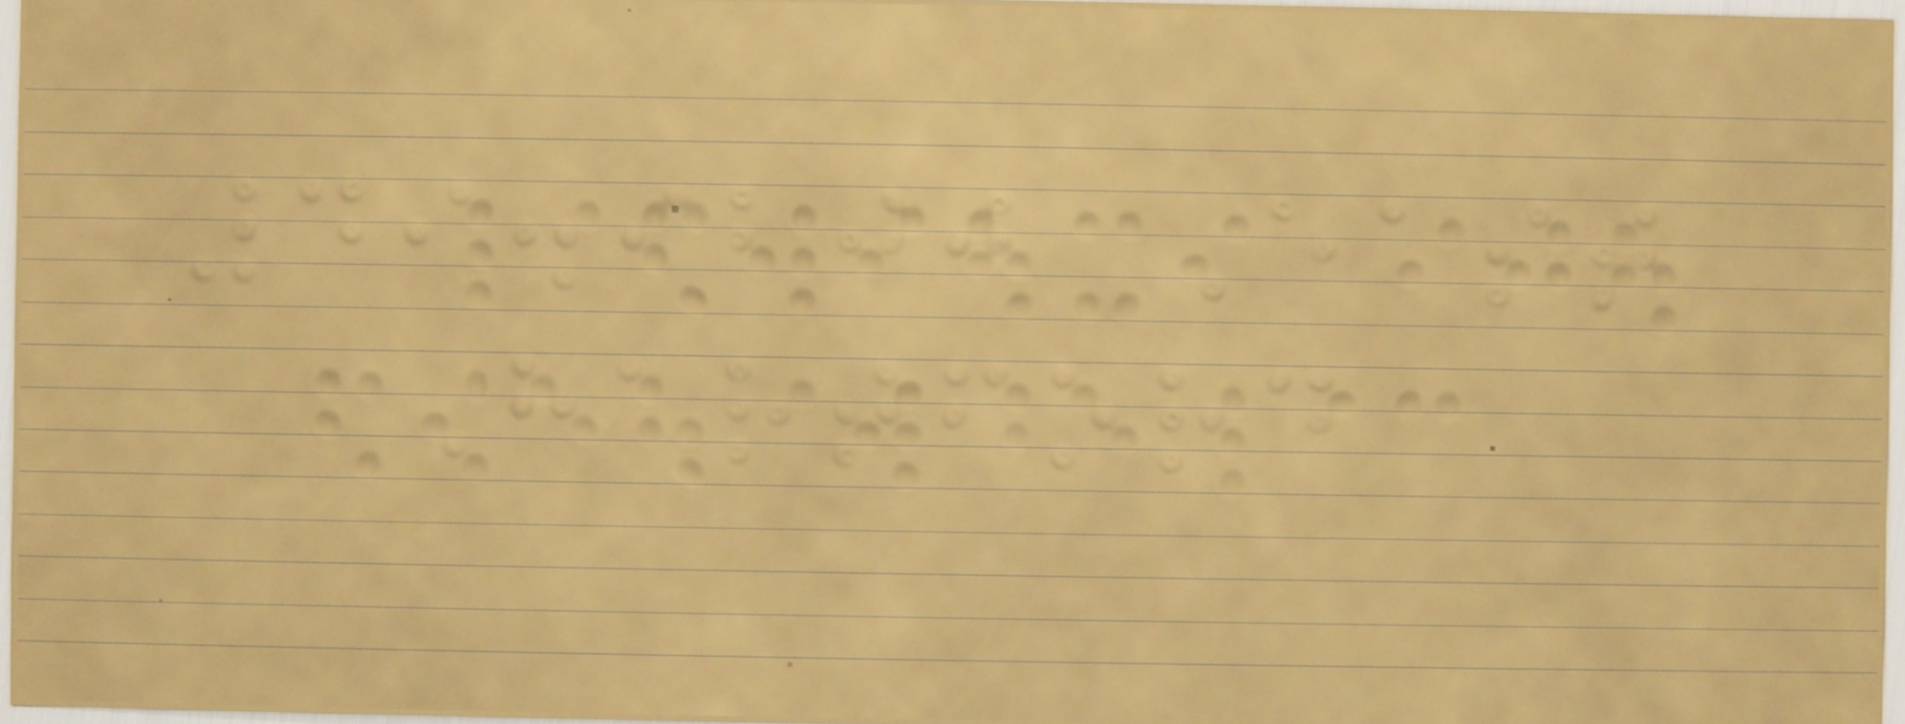49.9200 East
Hartford
